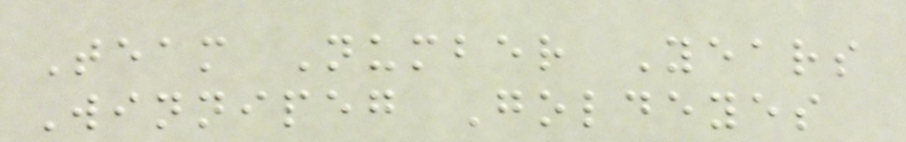Team Number Years
Winnipeg Goldeyes
